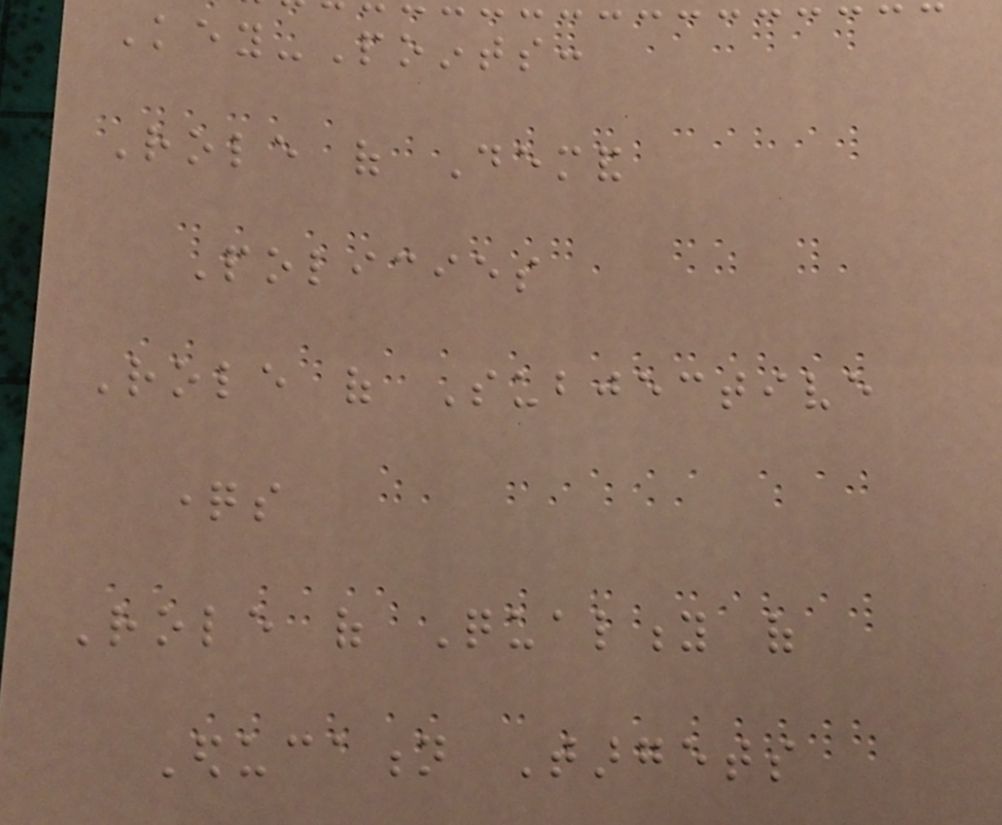Key-Points:
Role of Demand
Policies
Role of Subjective
questions
Role of Quality of
Education Targets
